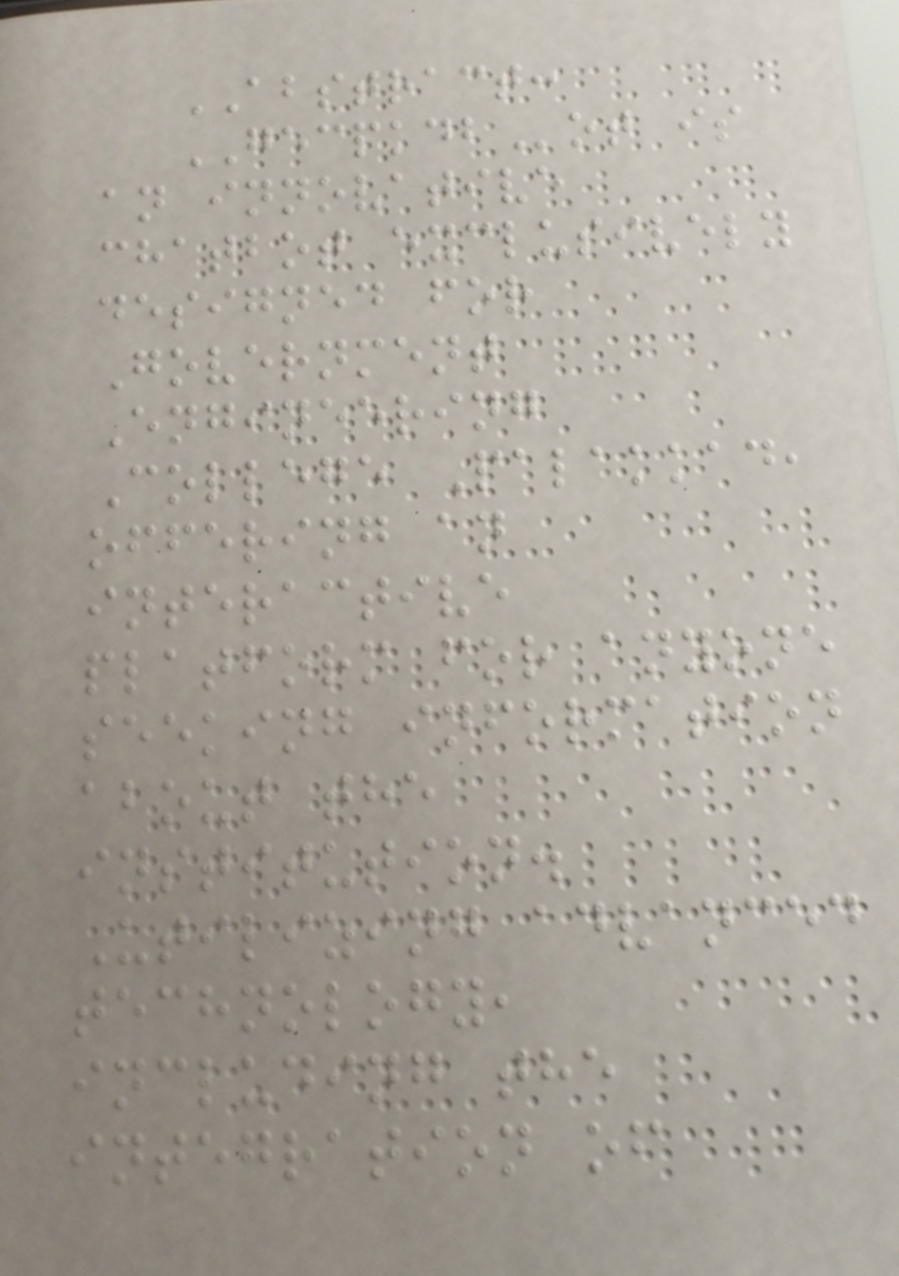ABSTRACT:
GECPKDBot is
an innovative
chatbot exclusively
designed for
Government
Engineering
College Palakkad,
offering an
interactive
platform for anyone
seeking information
about the
institution.
Utilizing advanced
technology,
including the
integration of
